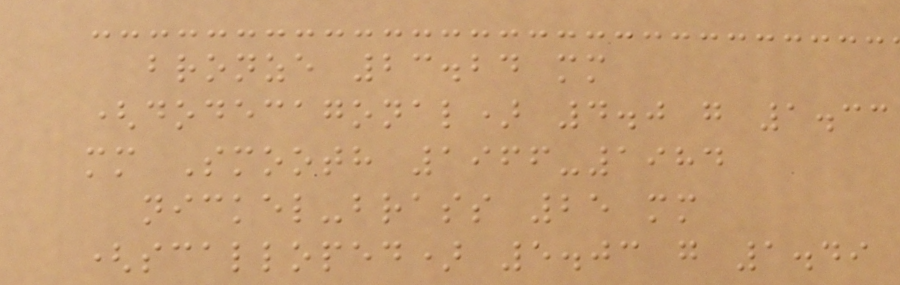bronze 23.24 mm
(dodecagonal) 4.0 g 1.33
mm Smooth 1966-1984
nickel-brass 25 mm
(scalloped) 5.03 g 1.49
